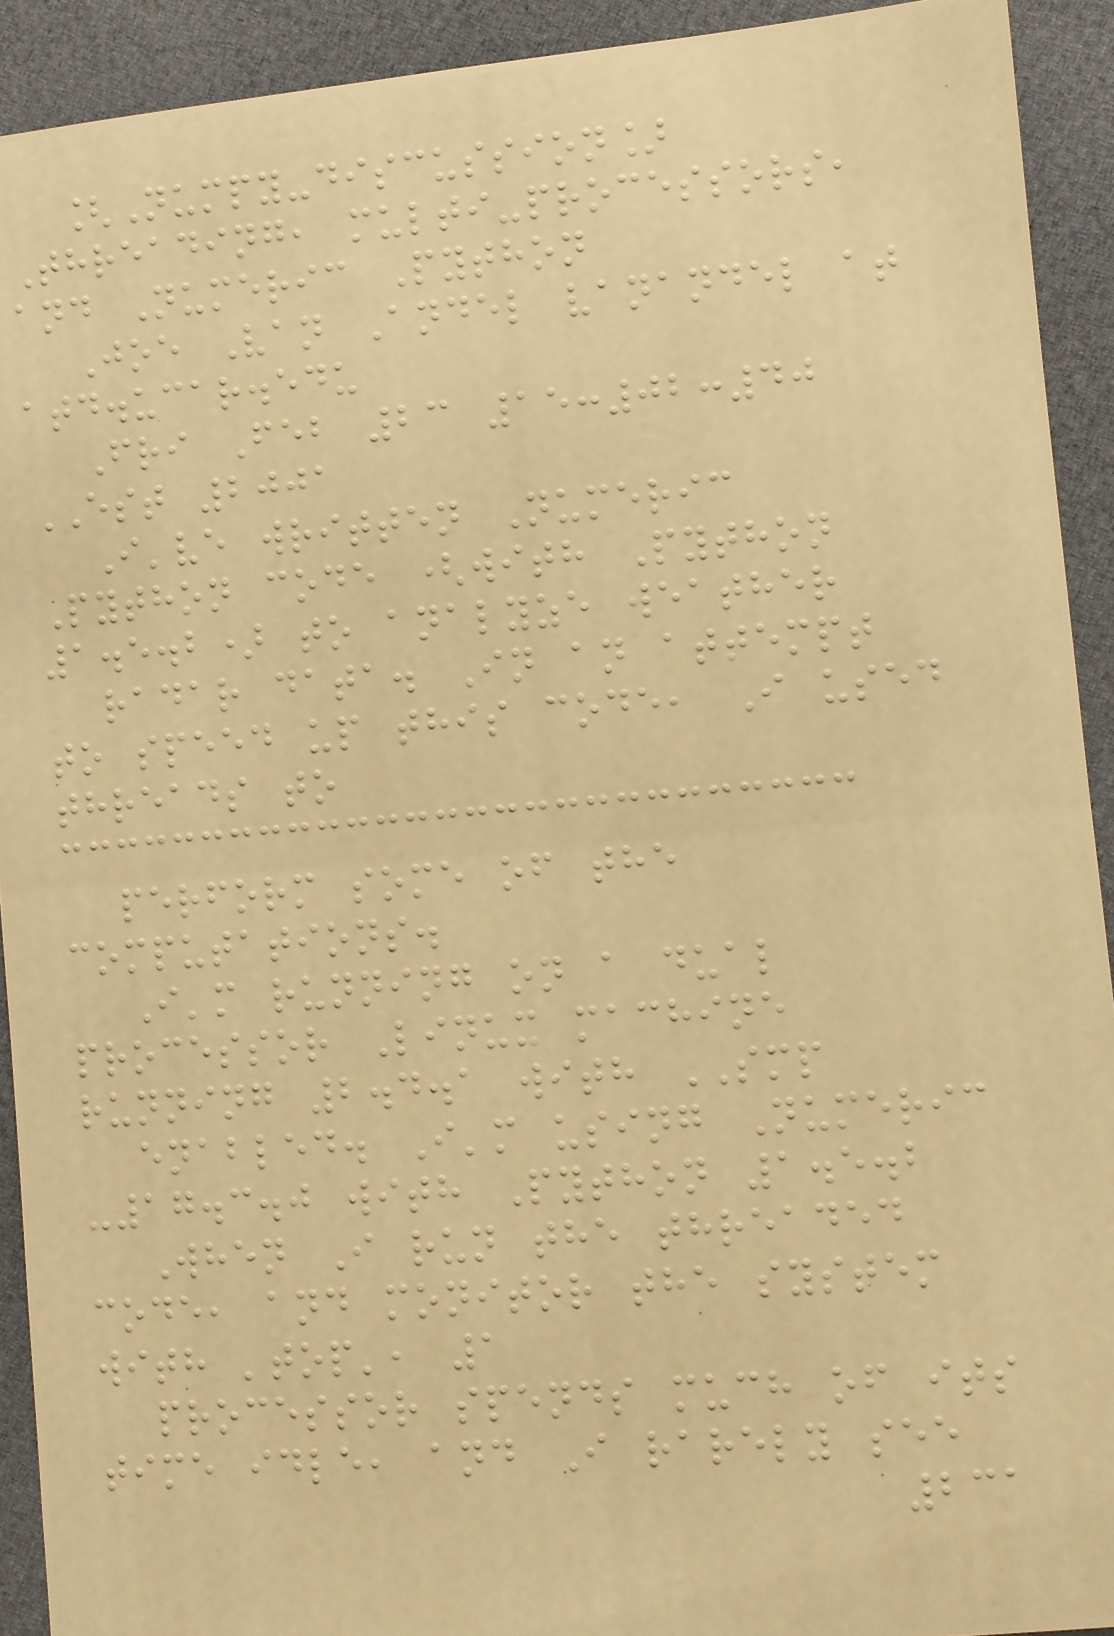[Numpy-discussion]
Threading, multi-processors,
and Numeric Python
Joe Van Andel vanandel at
atd.ucar.edu
Fri Feb 23 15:02:40
EST 2001
I've written Numeric
Python code (with Python
1.5.2) to analyze weather
radar data. In an attempt
to speed up this code, I used
threads to
perform some of the
computations.
I'm running on a dual
processor Linux machine
running 2.4.1 with SMP
enabled. I'm using Numeric
-17.3.0 with Python 1.5.2
When I run the threaded
code, and monitor the system
with 'top', 1
processor spends much of its
time idle, and I rarely see
231
